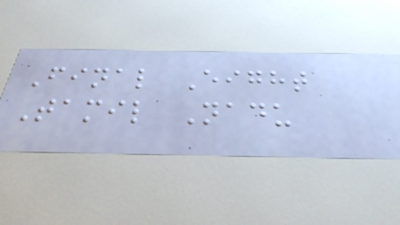Final Eight
Tamil Nadu
